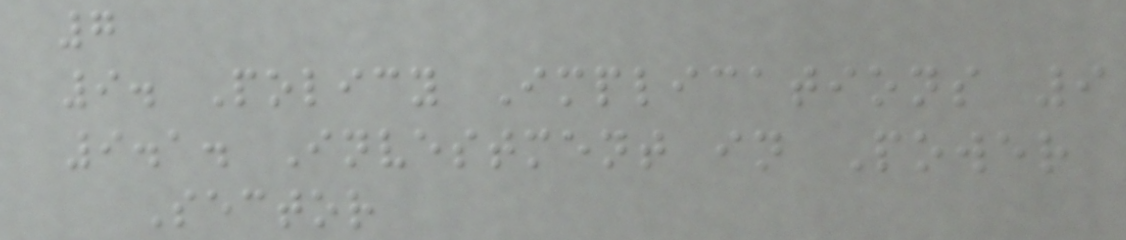7
9. Policy Implications 9
9.1. Investment in Power
Sector
